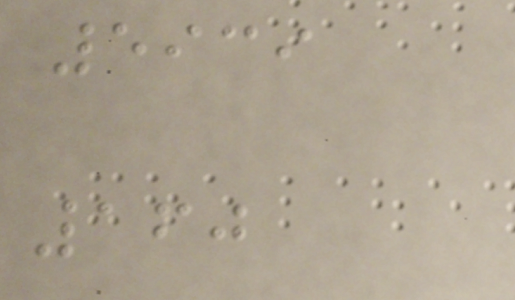5939
160
